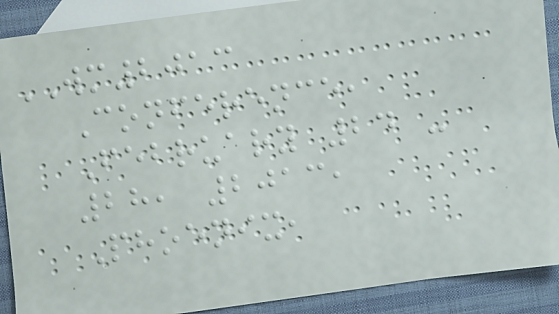WM2013
Conference,
February 24 -
28, 2013,
Phoenix,
